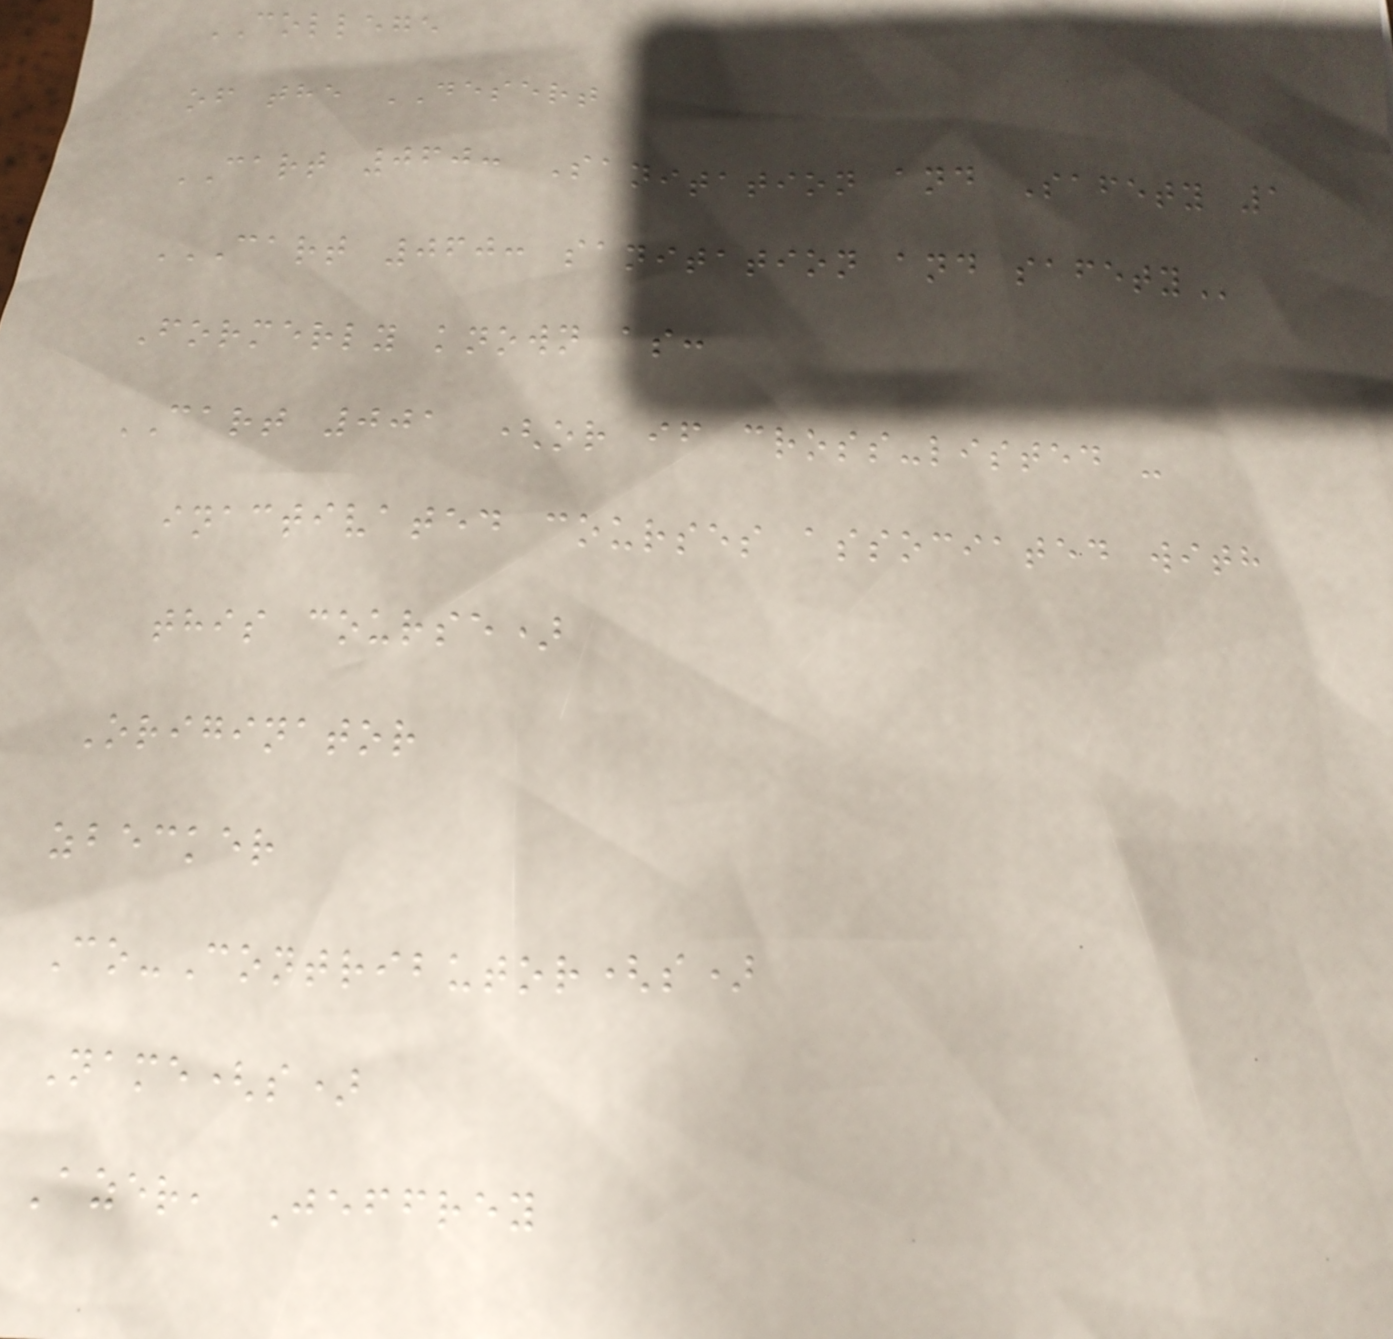COLLEGE
of the DESERT
CART 060: Sanitation and Safety 1
CART 060: SANITATION AND SAFETY
Formerly known as:
CART 001 (or if cross-listed -
inactivated courses associated with
this course)
Originator
zbecker
Co-Contributor(s)
Name(s)
Azer, Jeffrey
